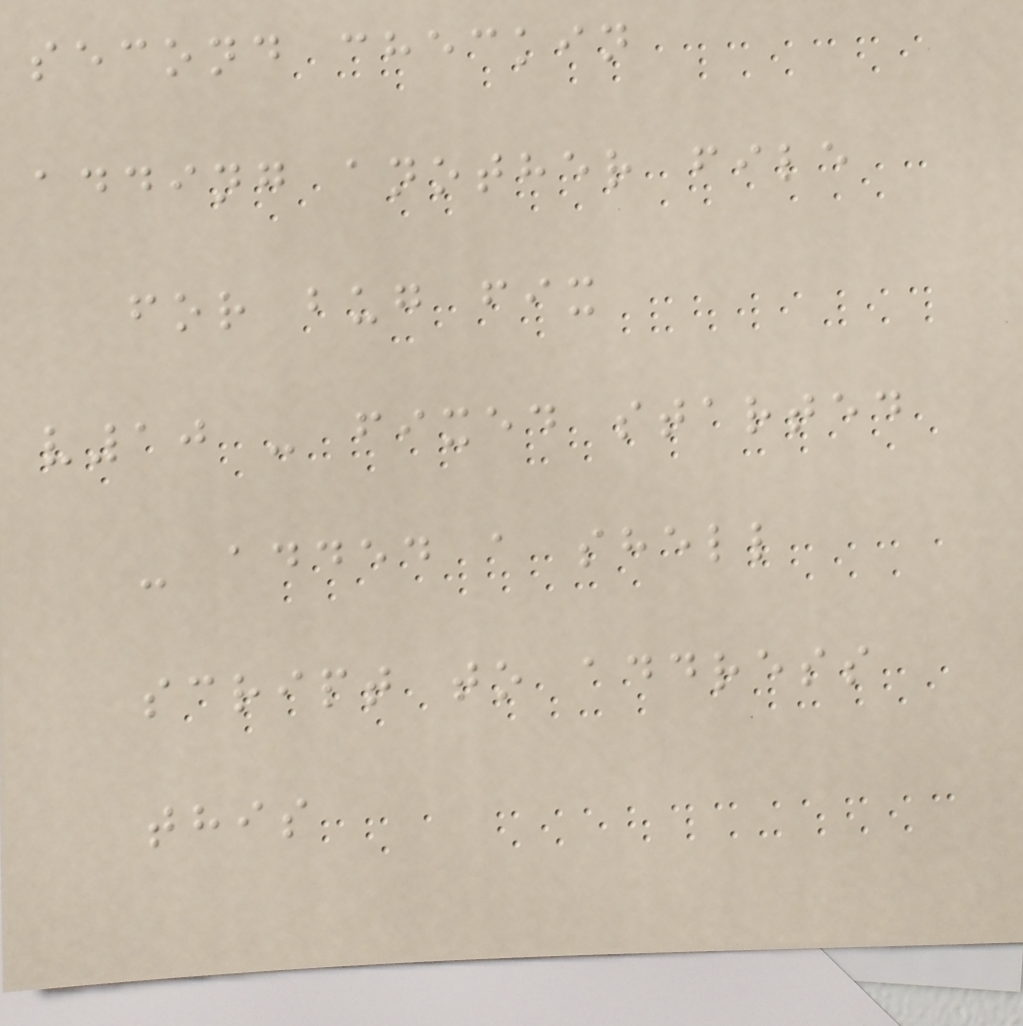second checkin
adding another file
for bug fix
v10 - fixed started
- added a shell
script to address
this
